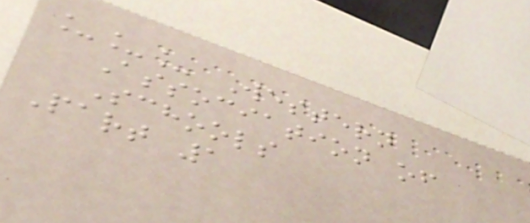___ Western
Association of
Schools
Part 1
